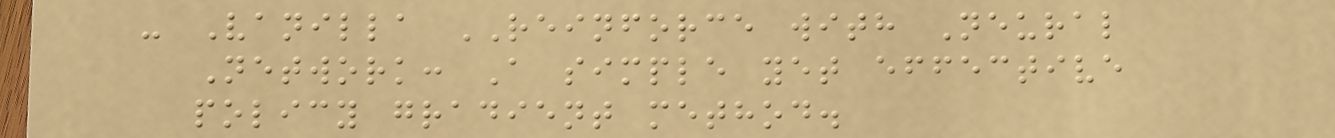- Vanilla REINFORCE with Neural
Network: A simple yet effective
policy gradient method.
